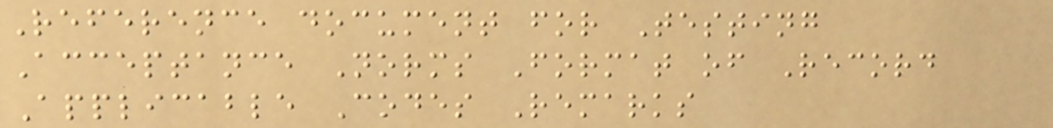Reference document for Testing
Acceptance Norms Format of Record
Applicable Codes Remarks
